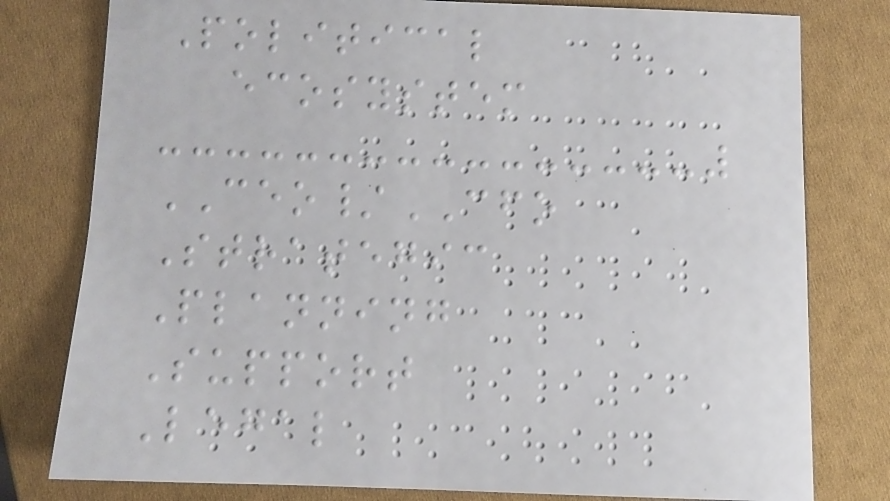Political
ecosystem
CEO/CFO
Strategic
Planning
Support
Legal
